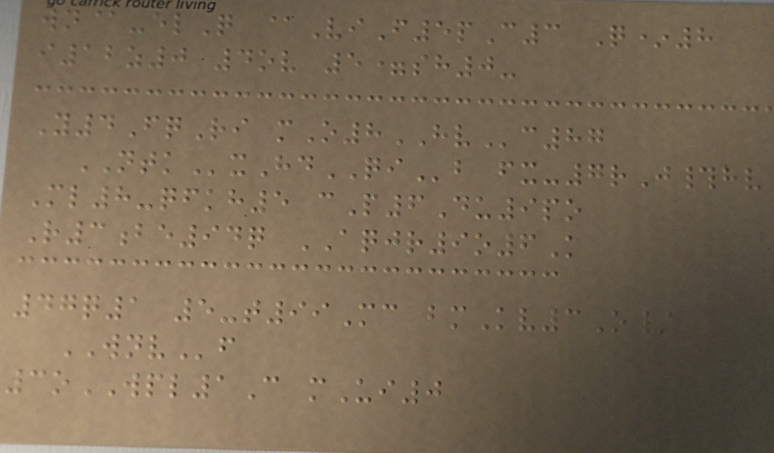wn@-elQ @ViF5pC3 Q*8
i12z0 4ov 5=sh0-
Y4FqRi mO8HVc87
NTKxHdQIb fx-7rJ#hv
Ml8-qfkh5 cP6Du9po
R3be94q AQJR9o6K
47q1 5-t99Mc bmKv3O/
WNVf
3oWPL1C mUi0
